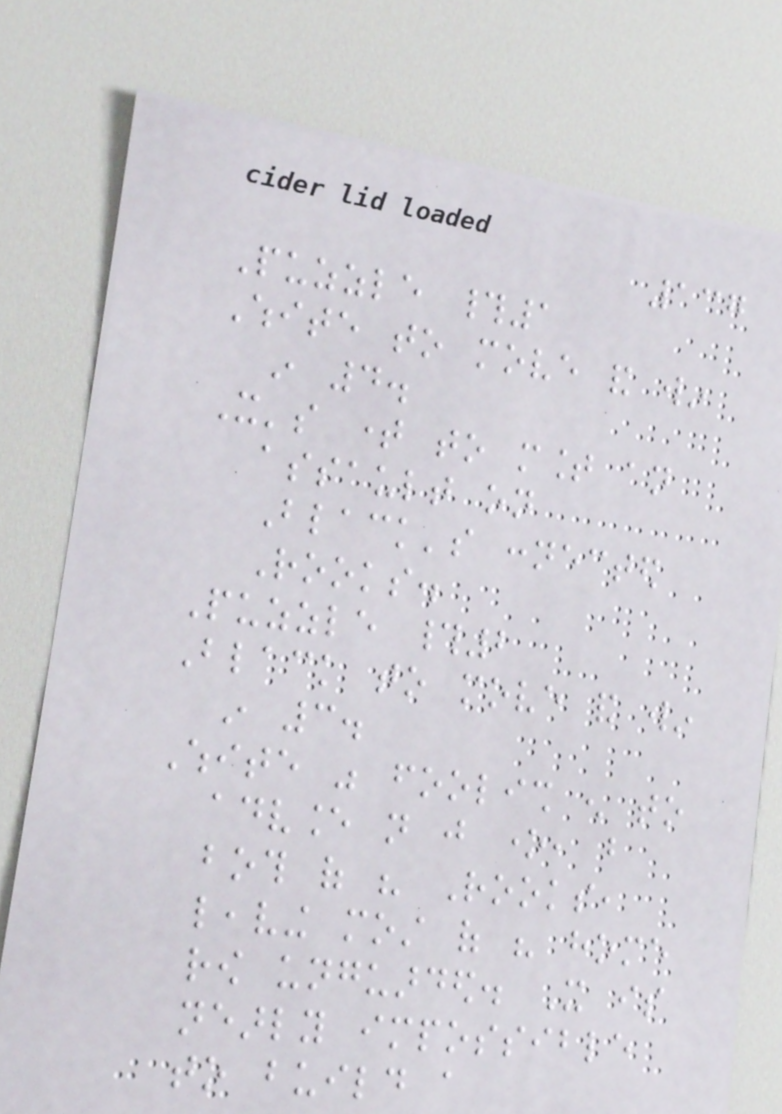137
Puzzle #1
White to move and win
in 4.
It's time to mount an
assault on
Black's connected
Rooks.
Puzzle #2
Black to move and win
in 3.
White was foolish enough to
advance not just one, but
both of his Rooks,
leaving most of his home
row unguarded. It is
nearly impossible
to build a
